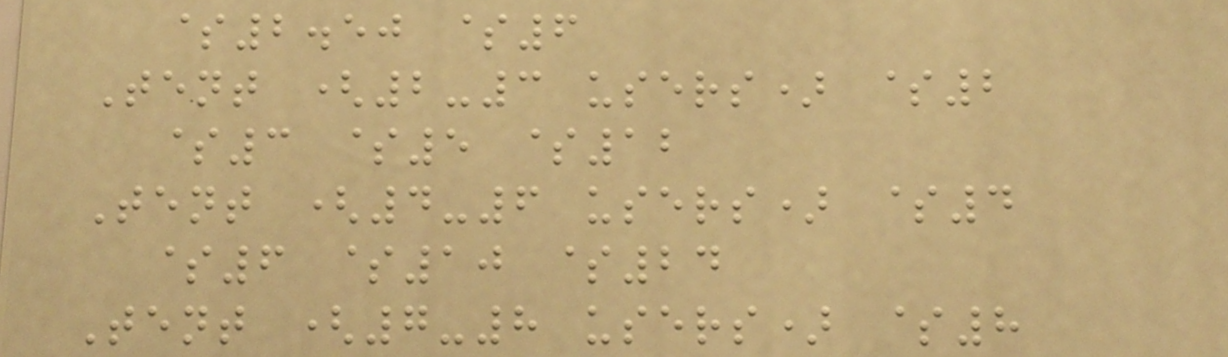$2.50 $6
Tent (2-3 users) $2
$3 $5 $12
Tent (4-6 users) $4
$6 $10 $24
Tent (7-8 users) $8
